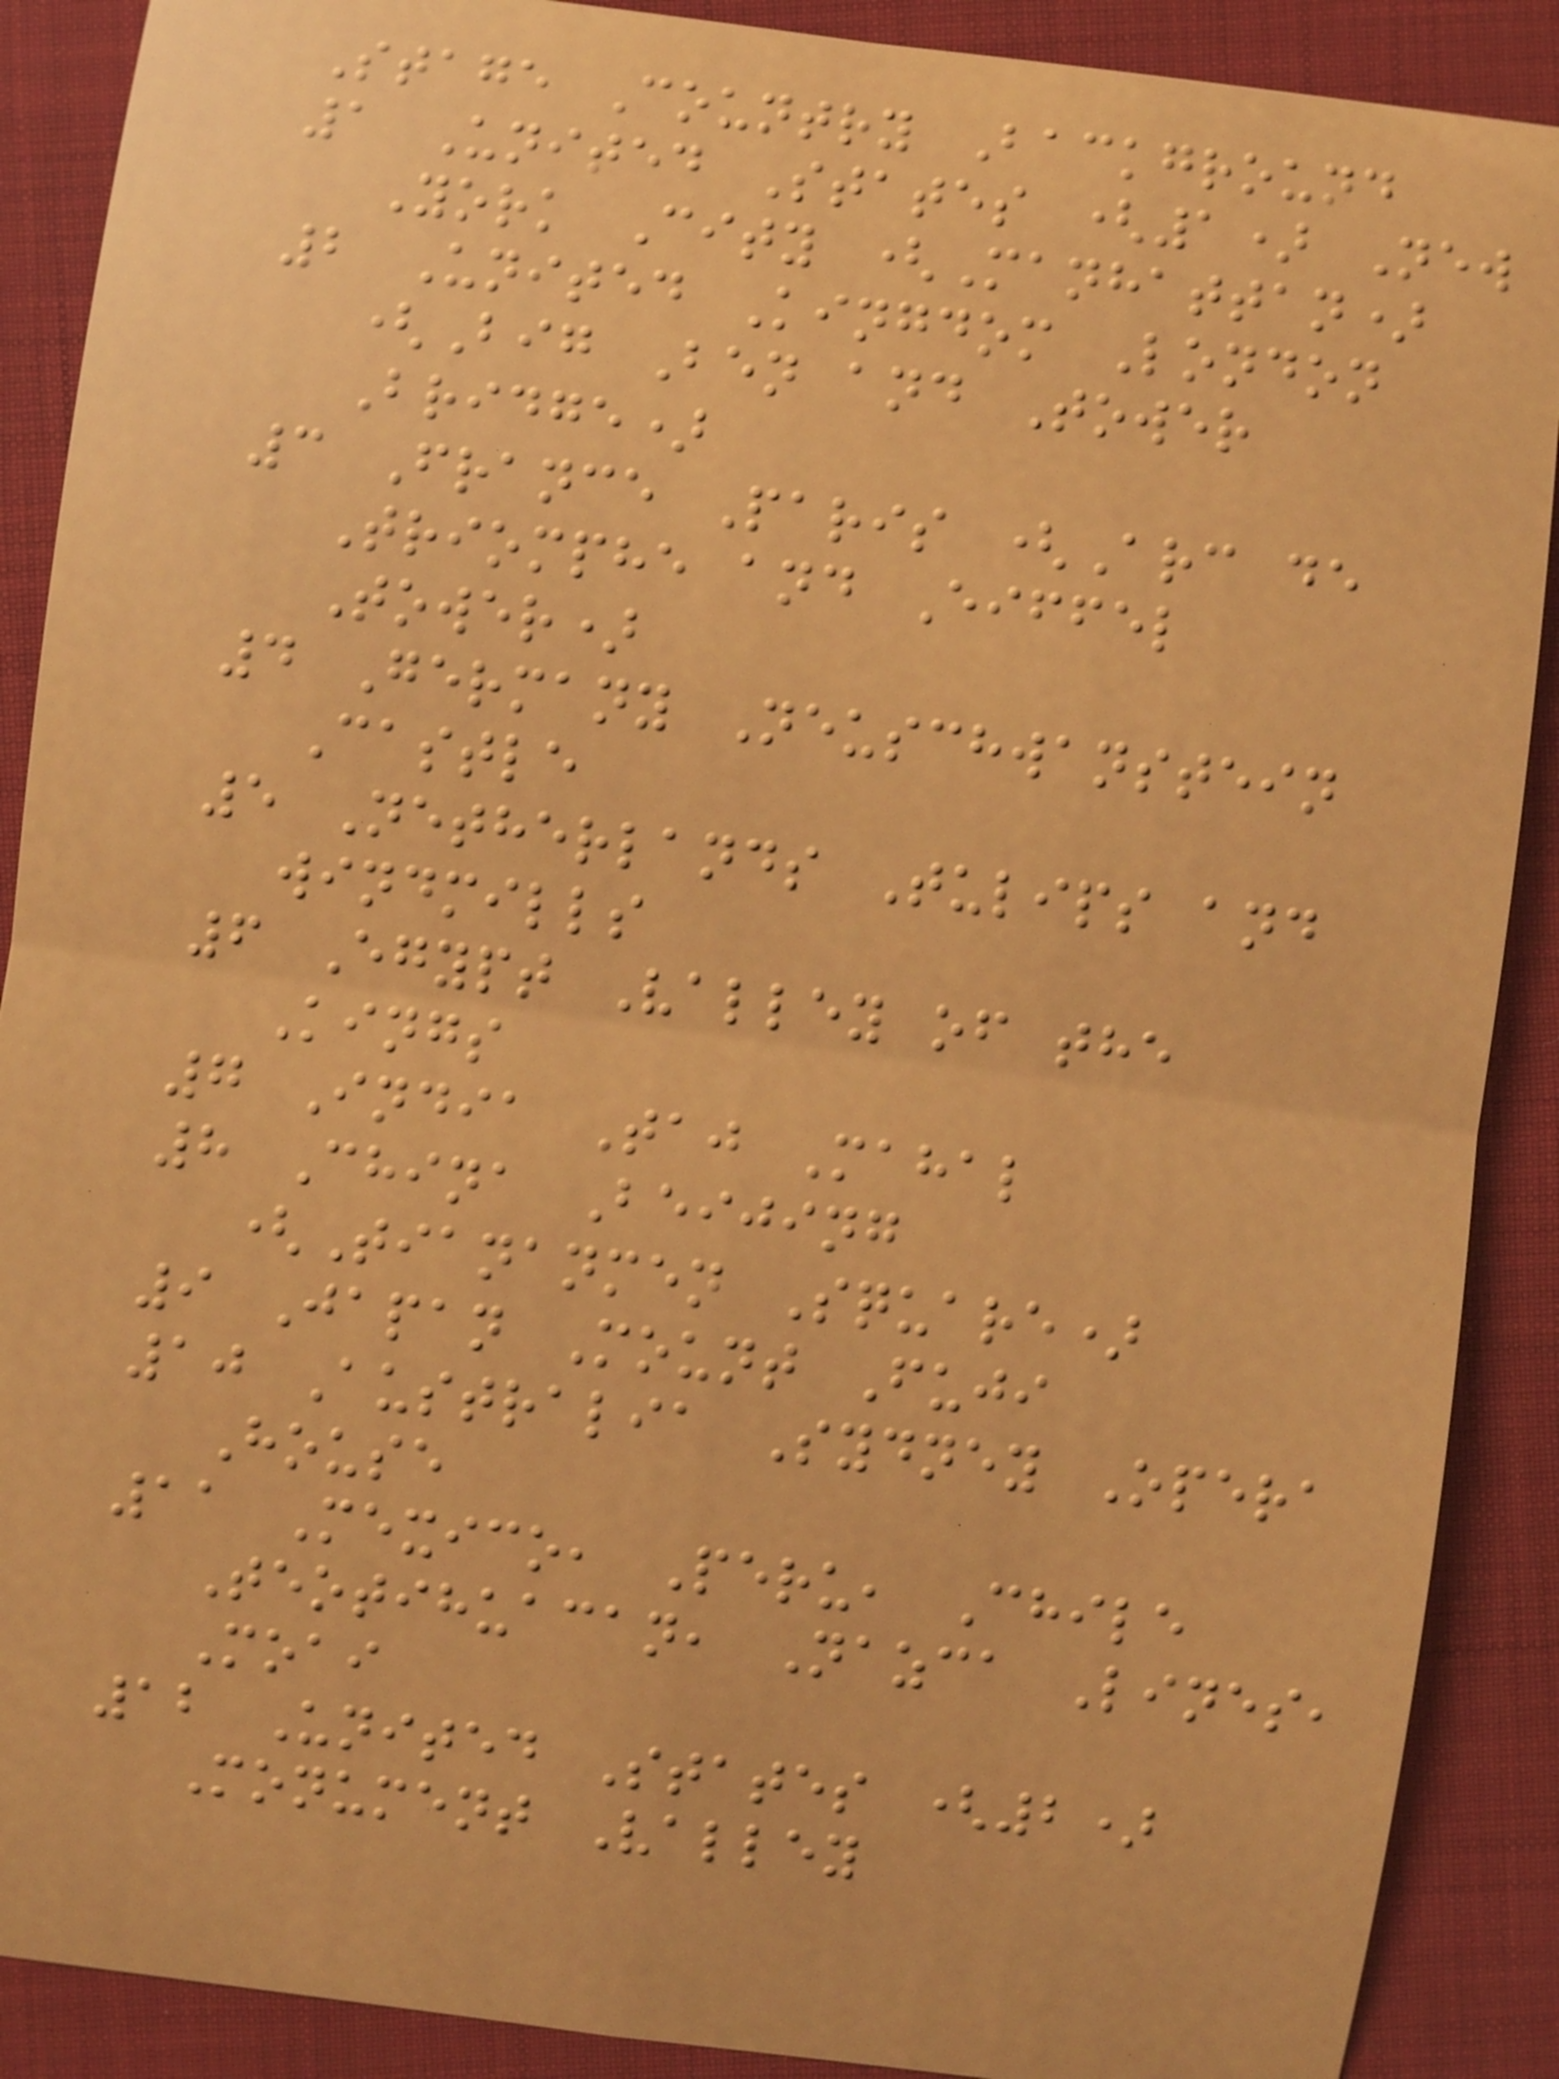Stage Country Background
1 United States (1) New
York City (Manhattan)
2 United Kingdom London
(Big Ben and Tower
Bridge)
3 France Paris (Arc de
Triomphe and Eiffel
Tower)
4 Germany Neuschwanstein
Castle
5 Netherlands Tulips and
windmills
6 Egypt Valley of the
Kings
7 India Taj Mahal
8 China Beijing
(Tiananmen Square)
9 Japan Mount Fuji
10 Australia Sydney Opera
House
11 Mexico, Peru, Chile
Teotihuacan, Nazca Lines,
Moai
12 United States (2)
Monument Valley
